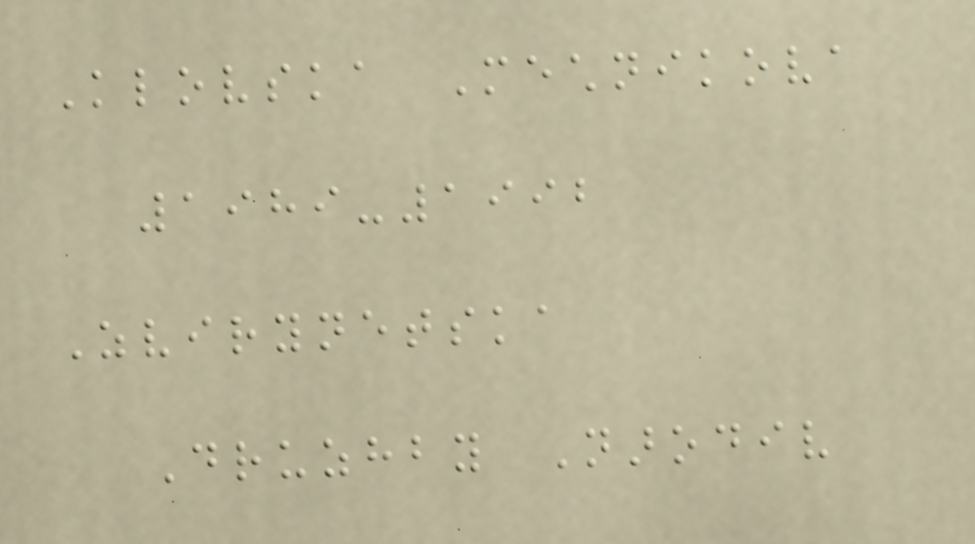Klovska Mechnikova
1989-1992
Zvirynetska
Druzhby Narodiv
